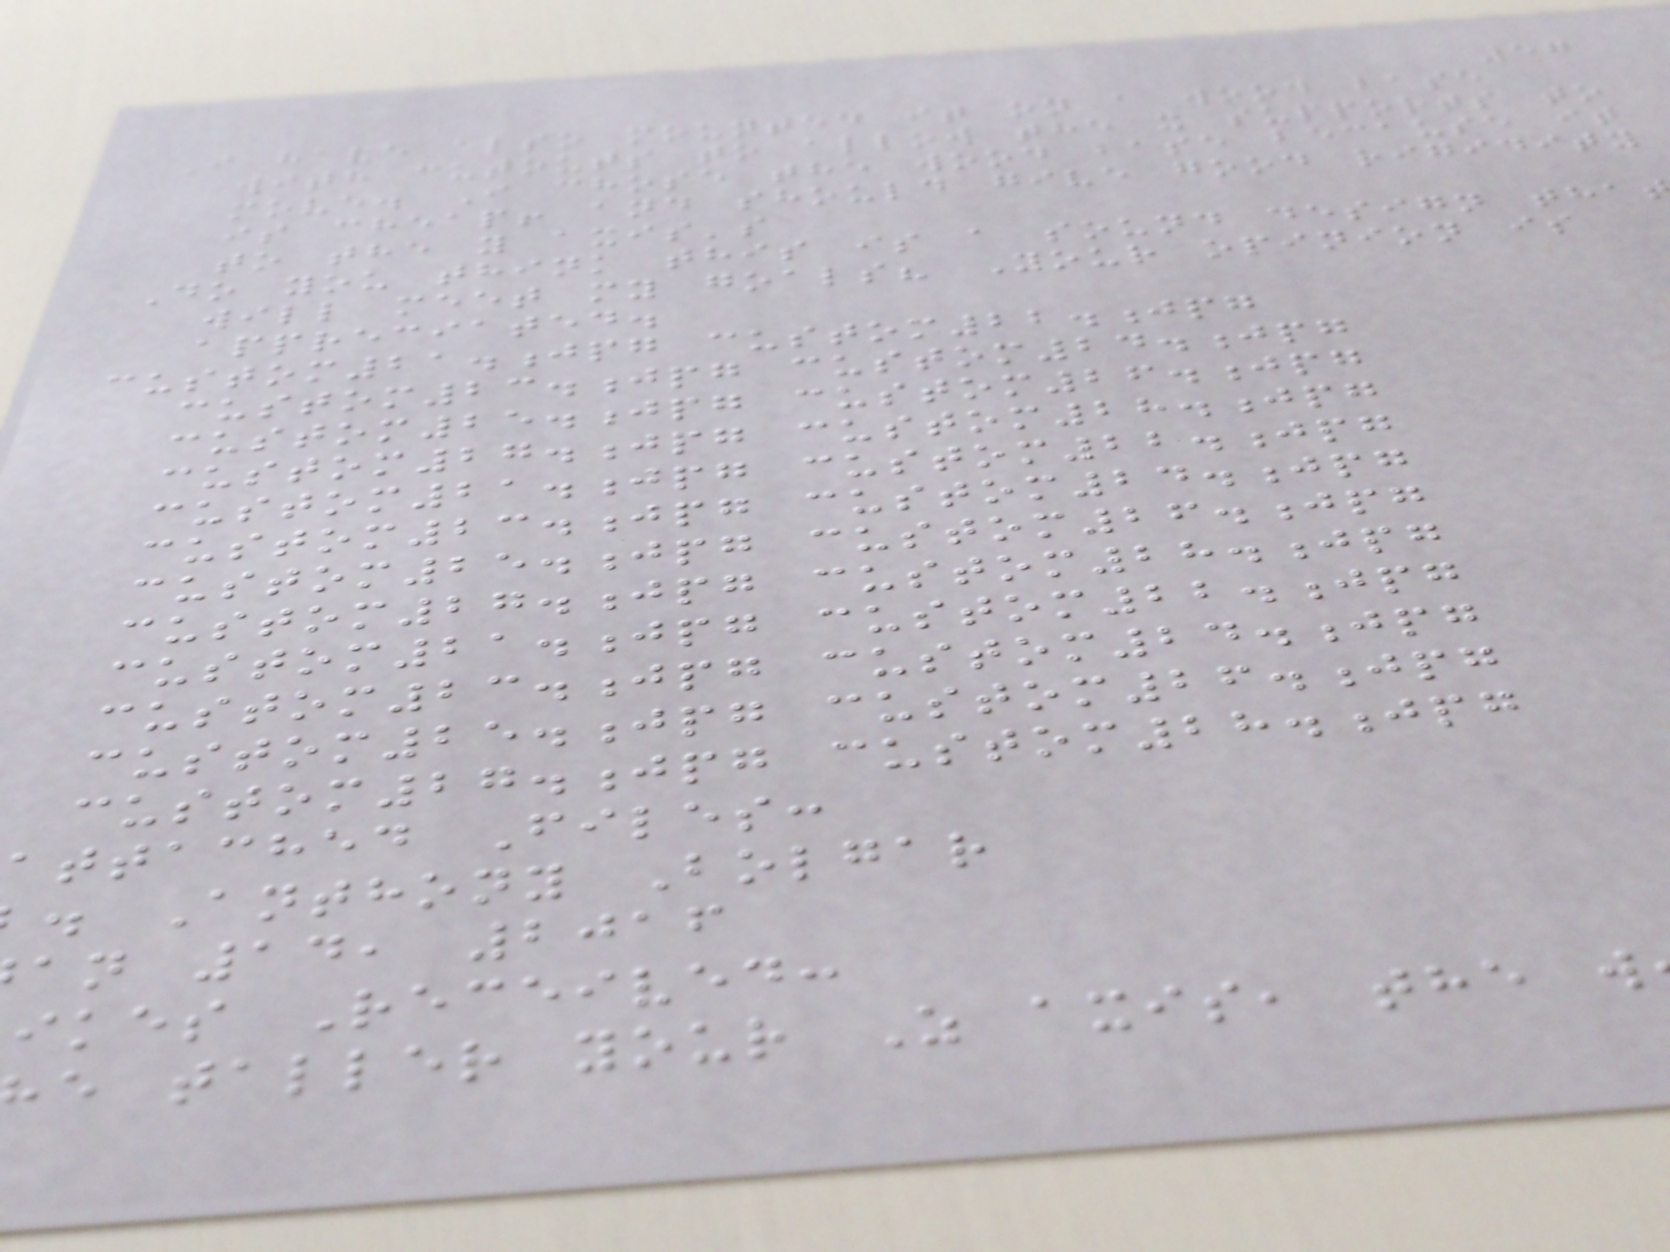57
I have also mounted it on a wood base
with cutouts to allow the x supports to
move. I chose the wood base because it
is cheap! and should give good rigidity
to the y axis's
Do you think this is a sound design tha
will meet my goals? Your opinion is
appreciated.
custom21.jpg custom22.jpg
custom23.jpg custom24.jpg
custom25.jpg custom26.jpg
custom27.jpg custom28.jpg
custom21.jpg custom22.jpg
custom23.jpg custom24.jpg
custom25.jpg custom26.jpg
custom27.jpg custom28.jpg
custom21.jpg custom22.jpg
custom23.jpg custom24.jpg
custom25.jpg custom26.jpg
custom27.jpg custom28.jpg
attached Files:
. Anthony Bolgar
an 14, 2016
ikes Received:
e taller your Z axis, the w
